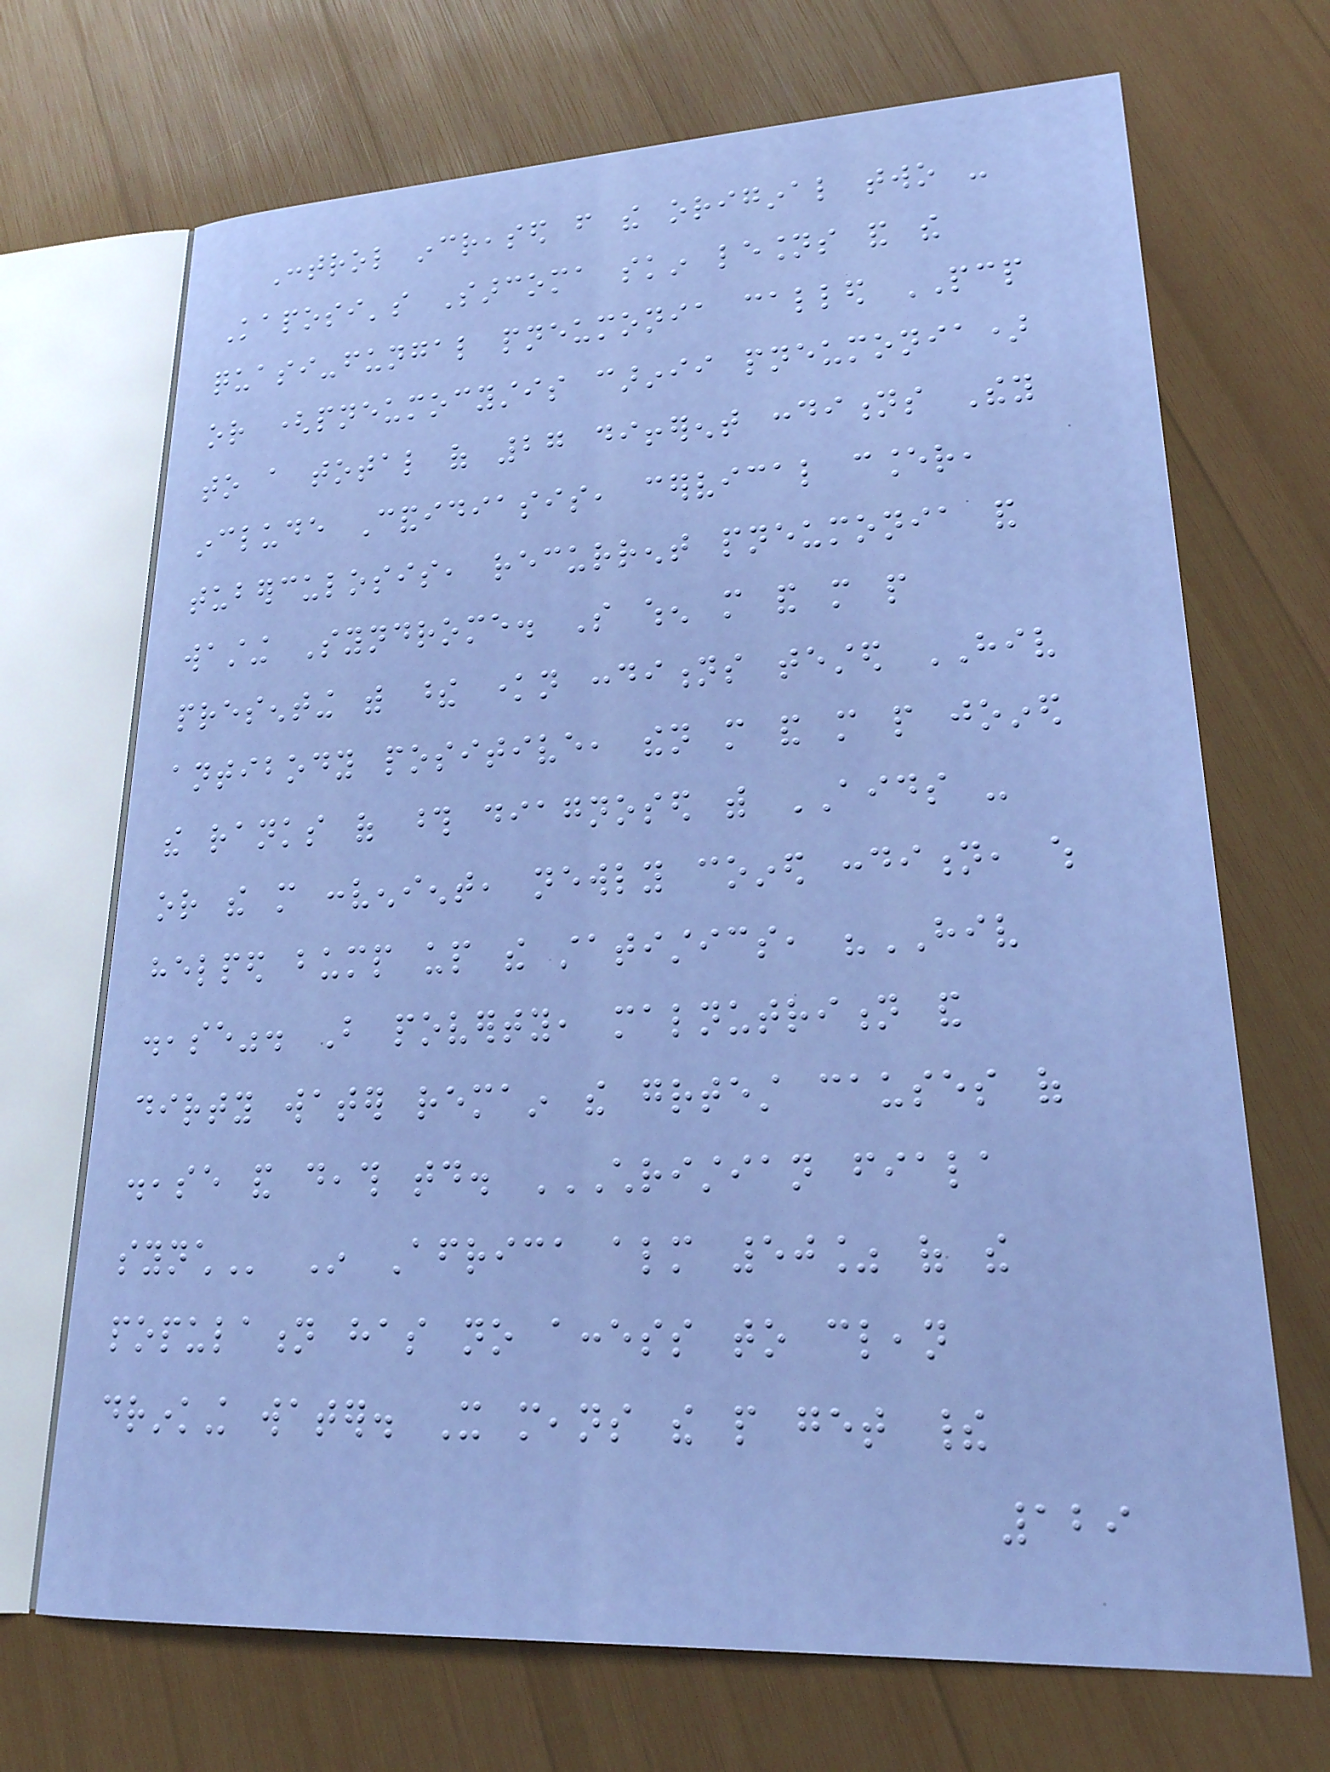Control increased from the original two -
Kaposi's Sarcoma skin lesions and the
quasi-fungal pneumonia called PCP
or (pneumocystis carinii pneumonia)
to a total of 27 different conditions They
include Candidiasis, cervical cancer,
tuberculosis, recurrent pneumonia and
wasting Syndrome. So when more and more people
presenting with these known conditions tested HIV
antibody positive, then more and more people joined
the ranks of those diagnosed with AIDS -
or the more convenient, newly coined condition, which
helped bump up the statistics, "HIV
disease". But poverty, malnutrition and
dirty water remain the greatest causes of
disease and death today. CHRISTIAN FIALA
SYNCH In Africa almost 50% of the
population has no access to clean
drinking water. It means the people get their
129
